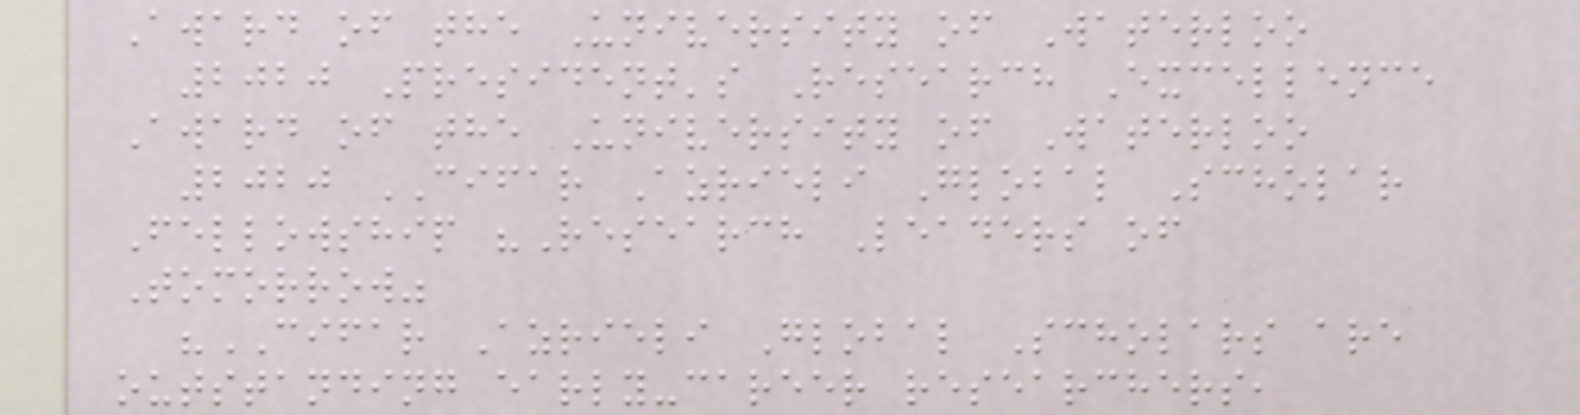Award of the University of Waterloo
2020 President's Research Excellence
Award of the University of Waterloo
2020 CIFAR Azrieli Global Scholar
Fellowship "Research Leaders of
Tomorrow"
"CIFAR Azrieli Global Scholars are
outstanding early-career researchers,
